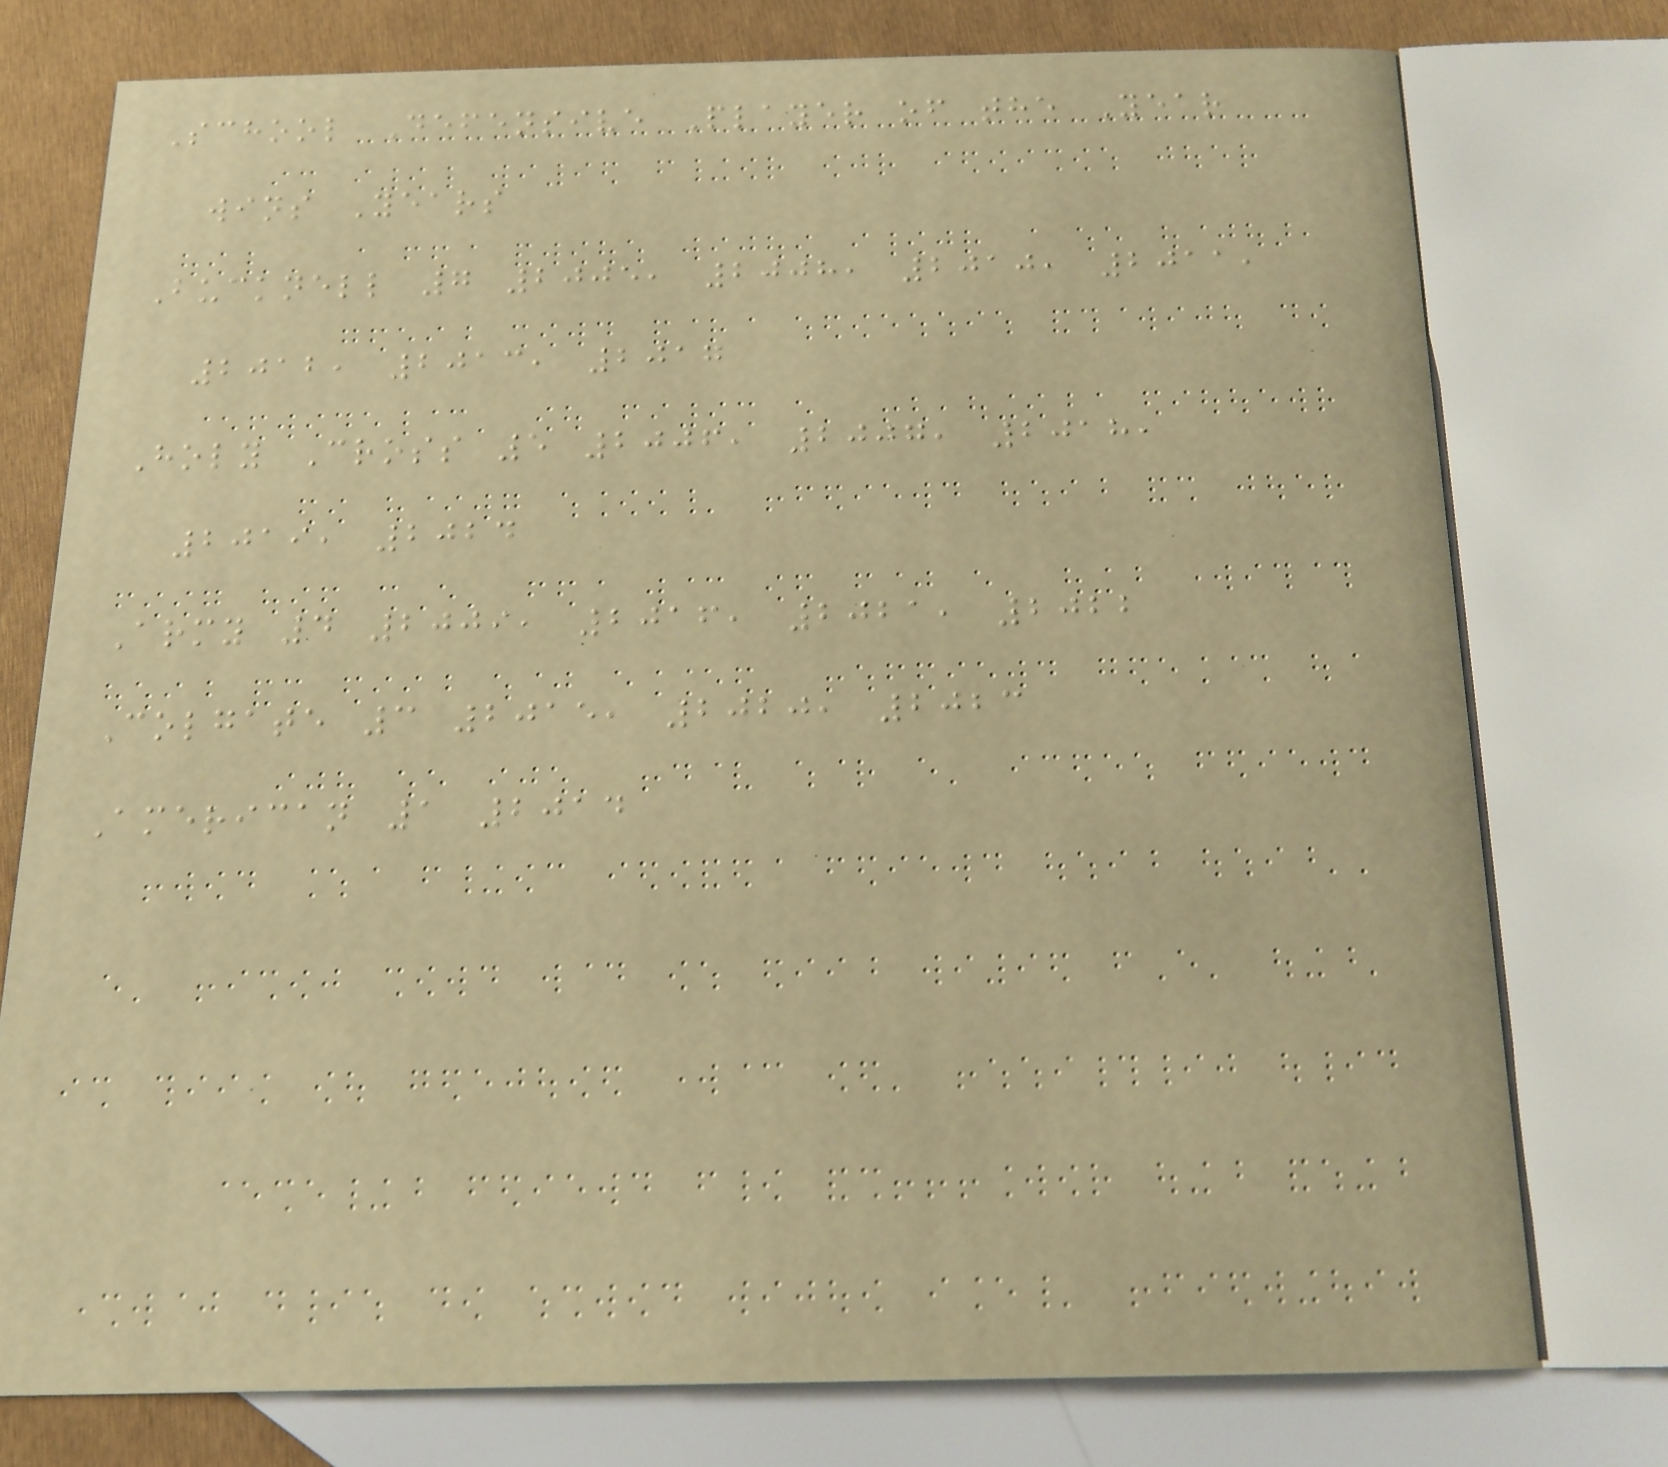School Defensive Player of the Year
wins Years
Bucknell 7 2005, 2008, 2010, 2011,
2012, 2013, 2017
Holy Cross 5 2006, 2007, 2018,
2019, 2024
Army 4 2009, 2016, 2021, 2022
Colgate 3 2015, 2020, 2023
American 1 2014
